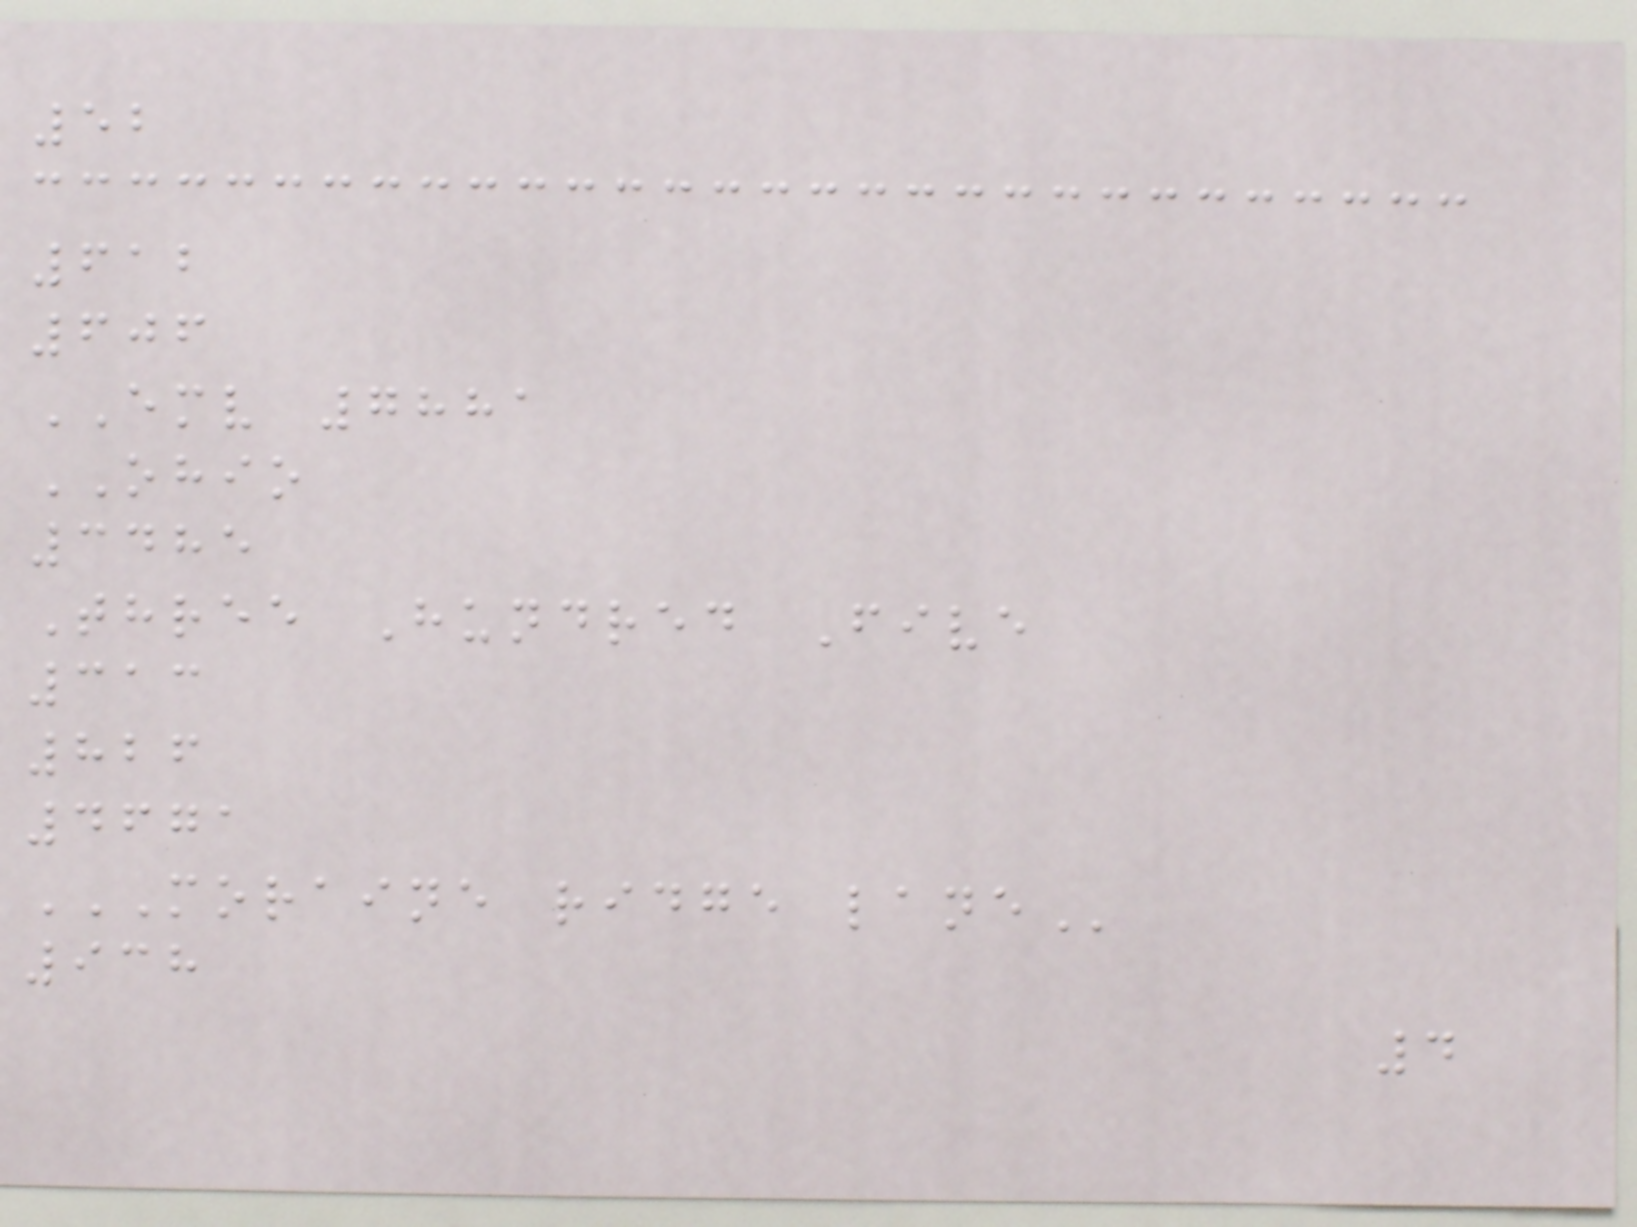52
612
606
EMV 7881
OHIO
3485
Three Hundred Five
313
826
4671
MORAINE RIDGE LANE
938
4
